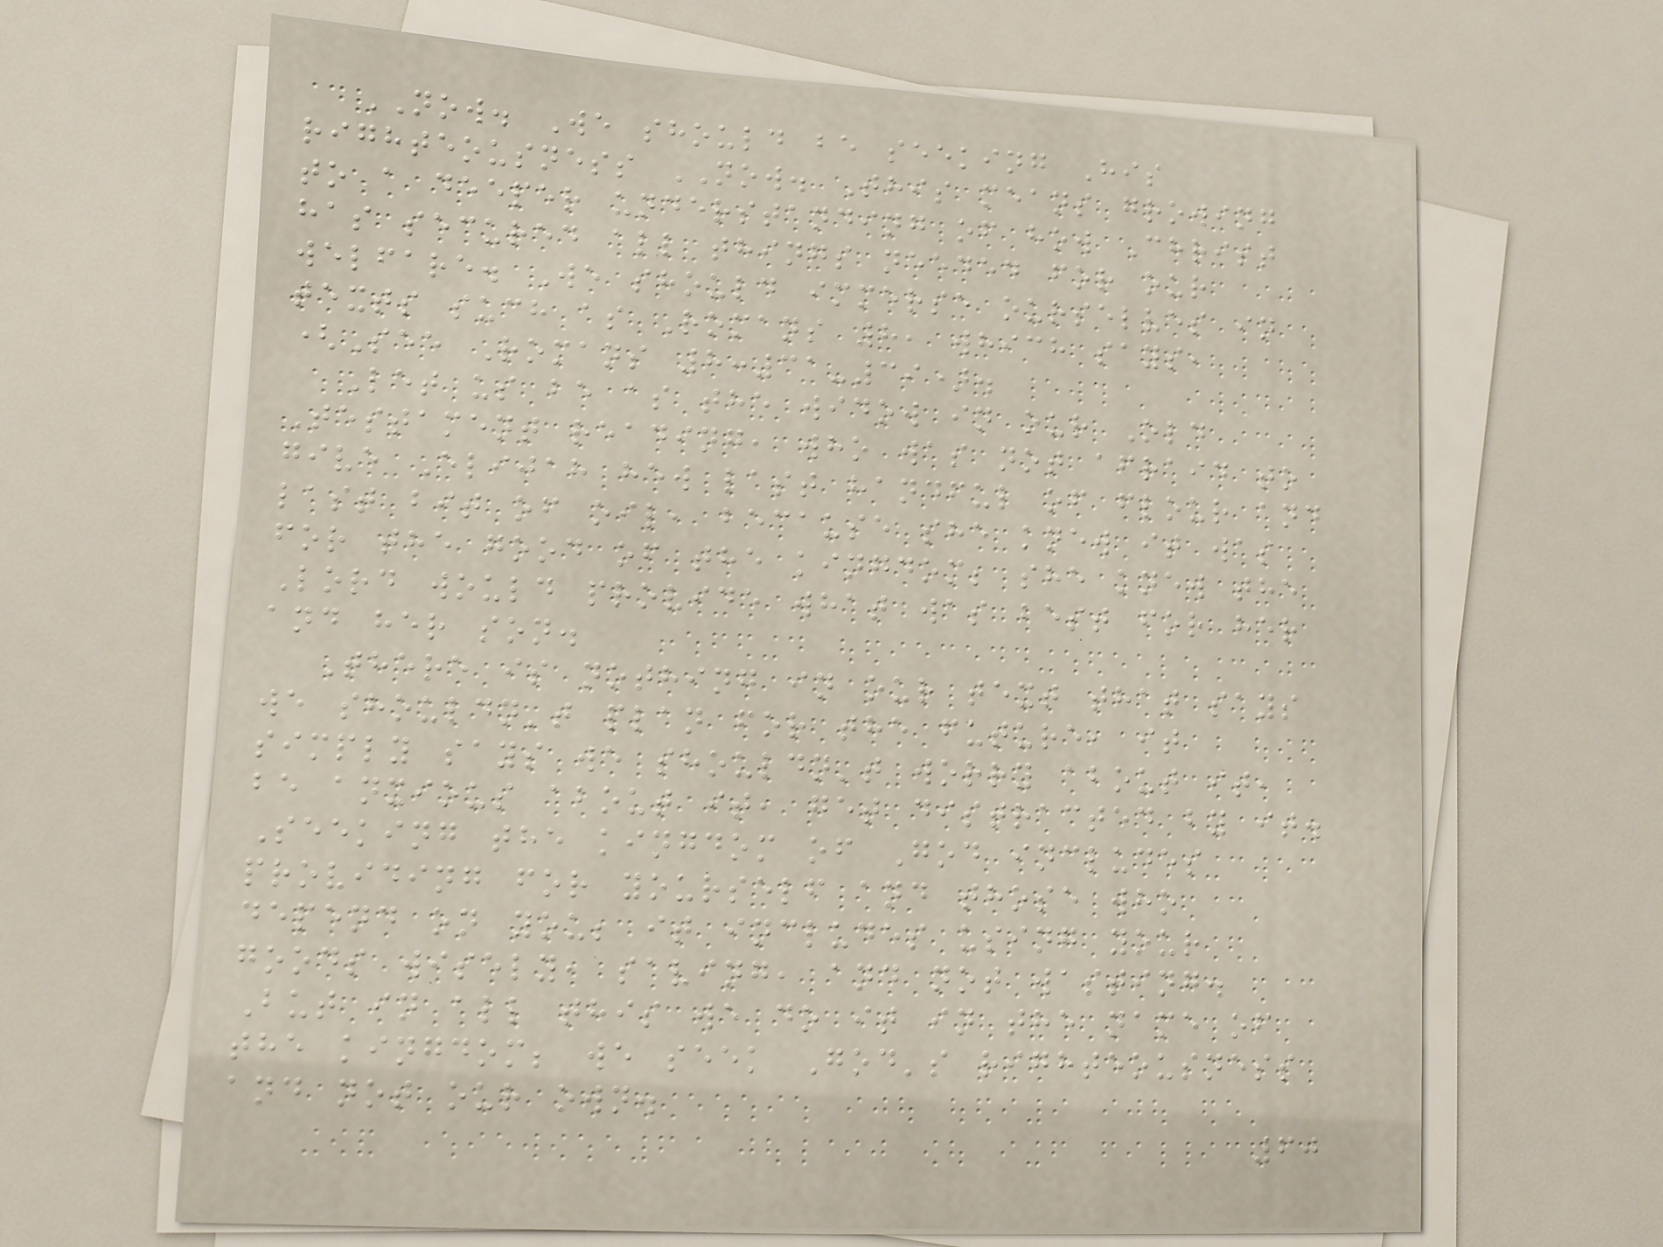NOW. We should be seeking His
righteousness NOW. This means growing
to a deeper understanding of how Christ
has secured all things needed for our
welfare. We should immerse ourselves in
texts such as Romans 8, which says,
(See Romans 8:31-39).
Let us be as the widow in our Old
Testament reading, who was not afraid to
give Elijah hew last handful of flour and
last bit of oil, because she knew it was
for the good of the kingdom; she knew the
Lord would provide what was best for her
and her son.
There is nothing in our text that says
we shouldn't plan for the future, it
simply says we shouldn't worry about it,
be anxious about it, get distracted by it.
Seeking the kingdom of God includes
providing for yourself and those who
depend on you; it includes using your
goods wisely, saving, and not wasting.
But in all this we do it in the name of
the kingdom; we seek God's righteousness
and not our own.
60
